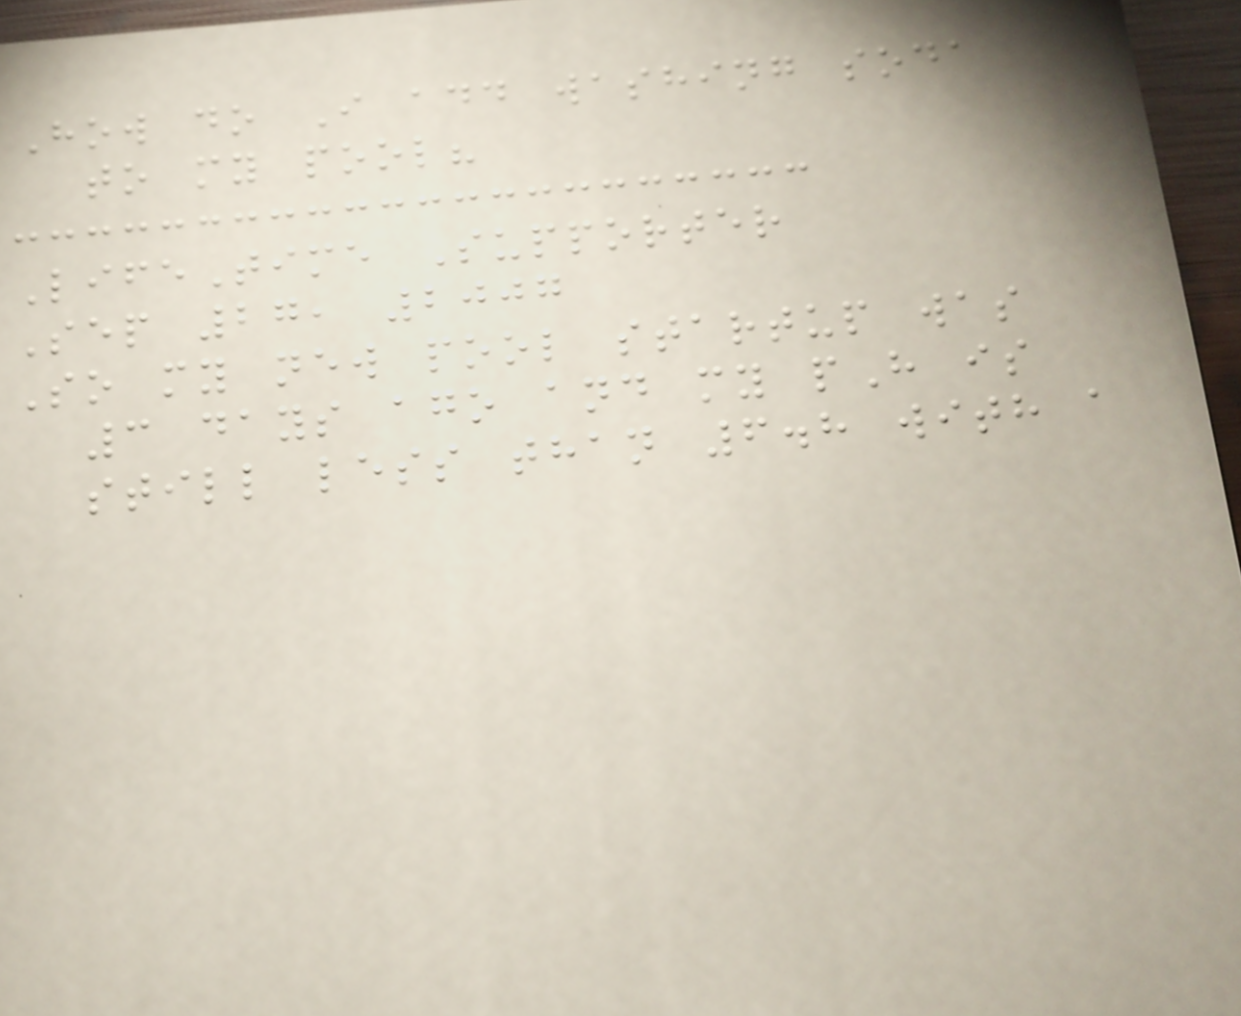How do I add washing soda
to my pool?
LifeTime Supporter
Sep 27, 2007
So my new pool startup was
3 days ago and my pH is
still less than 6.8 with a
